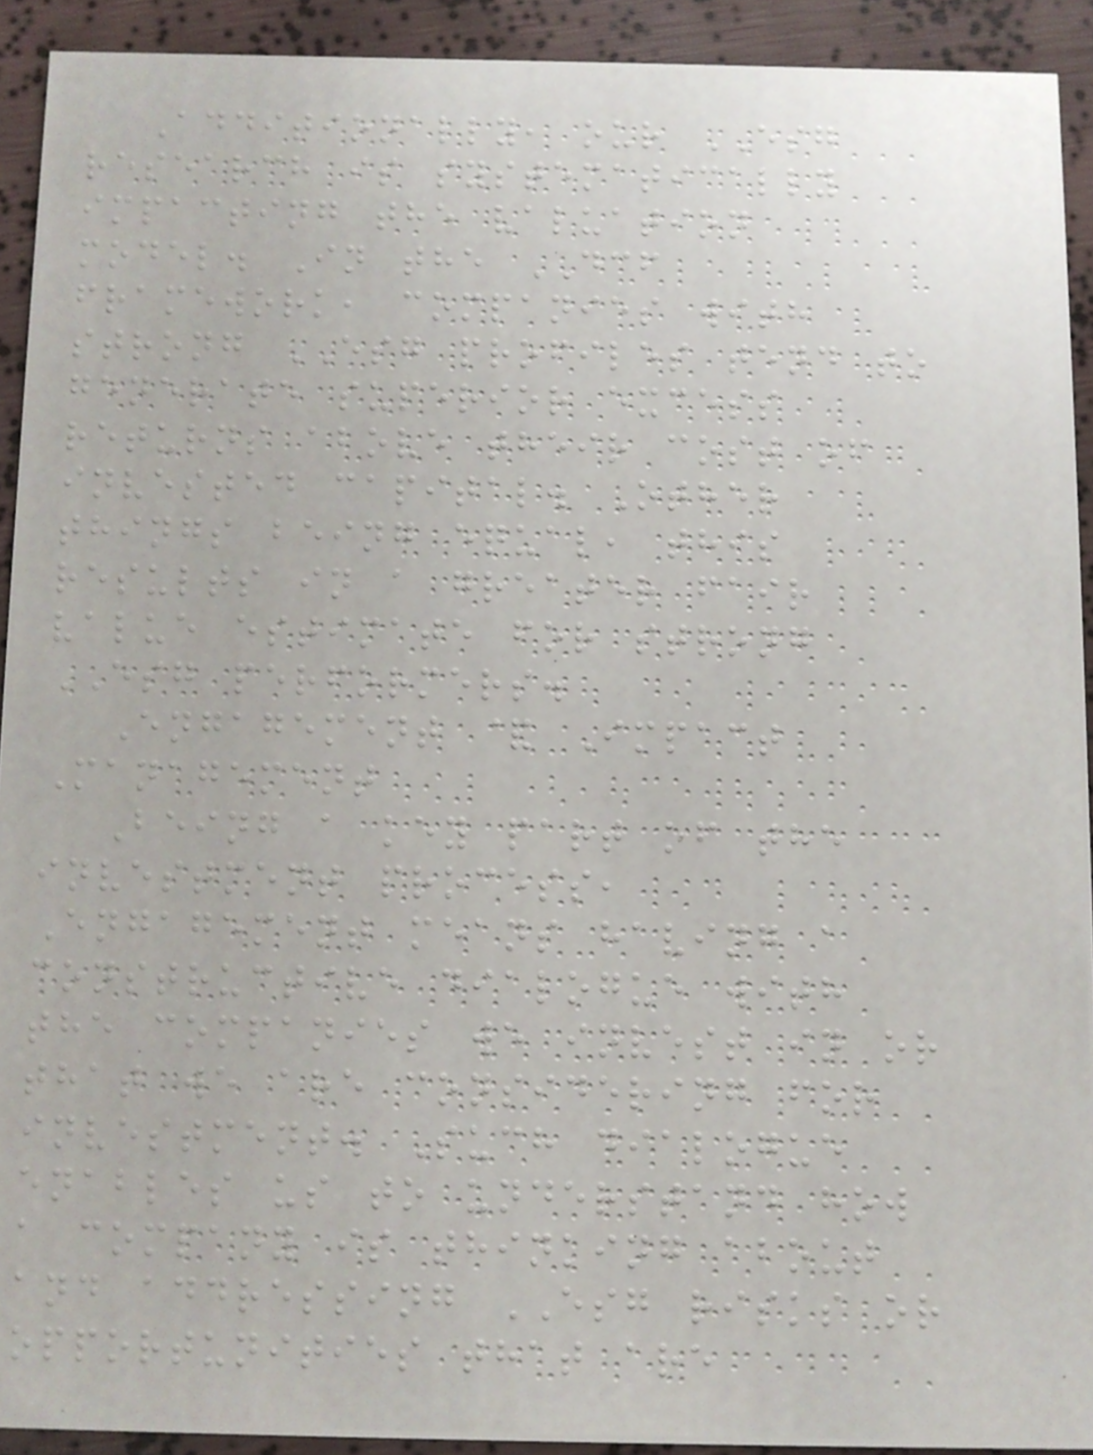Additionally, our ESG
research is systematically
impacting the valuation
model. In the DCF
framework, companies with
strong ESG profiles tend to
generate superior excess
returns above their cost of
invested capital. Other
things being equal, this
results in a greater fair
value estimate for strong
ESG performers.
Engagement & Impact
Management
Being a key part of the
investment process,
Engagement means having a
constructive dialogue with
the companies we invest in or
that we are considering for
investment. Such dialogue
enables us to understand how
a company is thinking about
and addressing ESG risks or
opportunities that are
